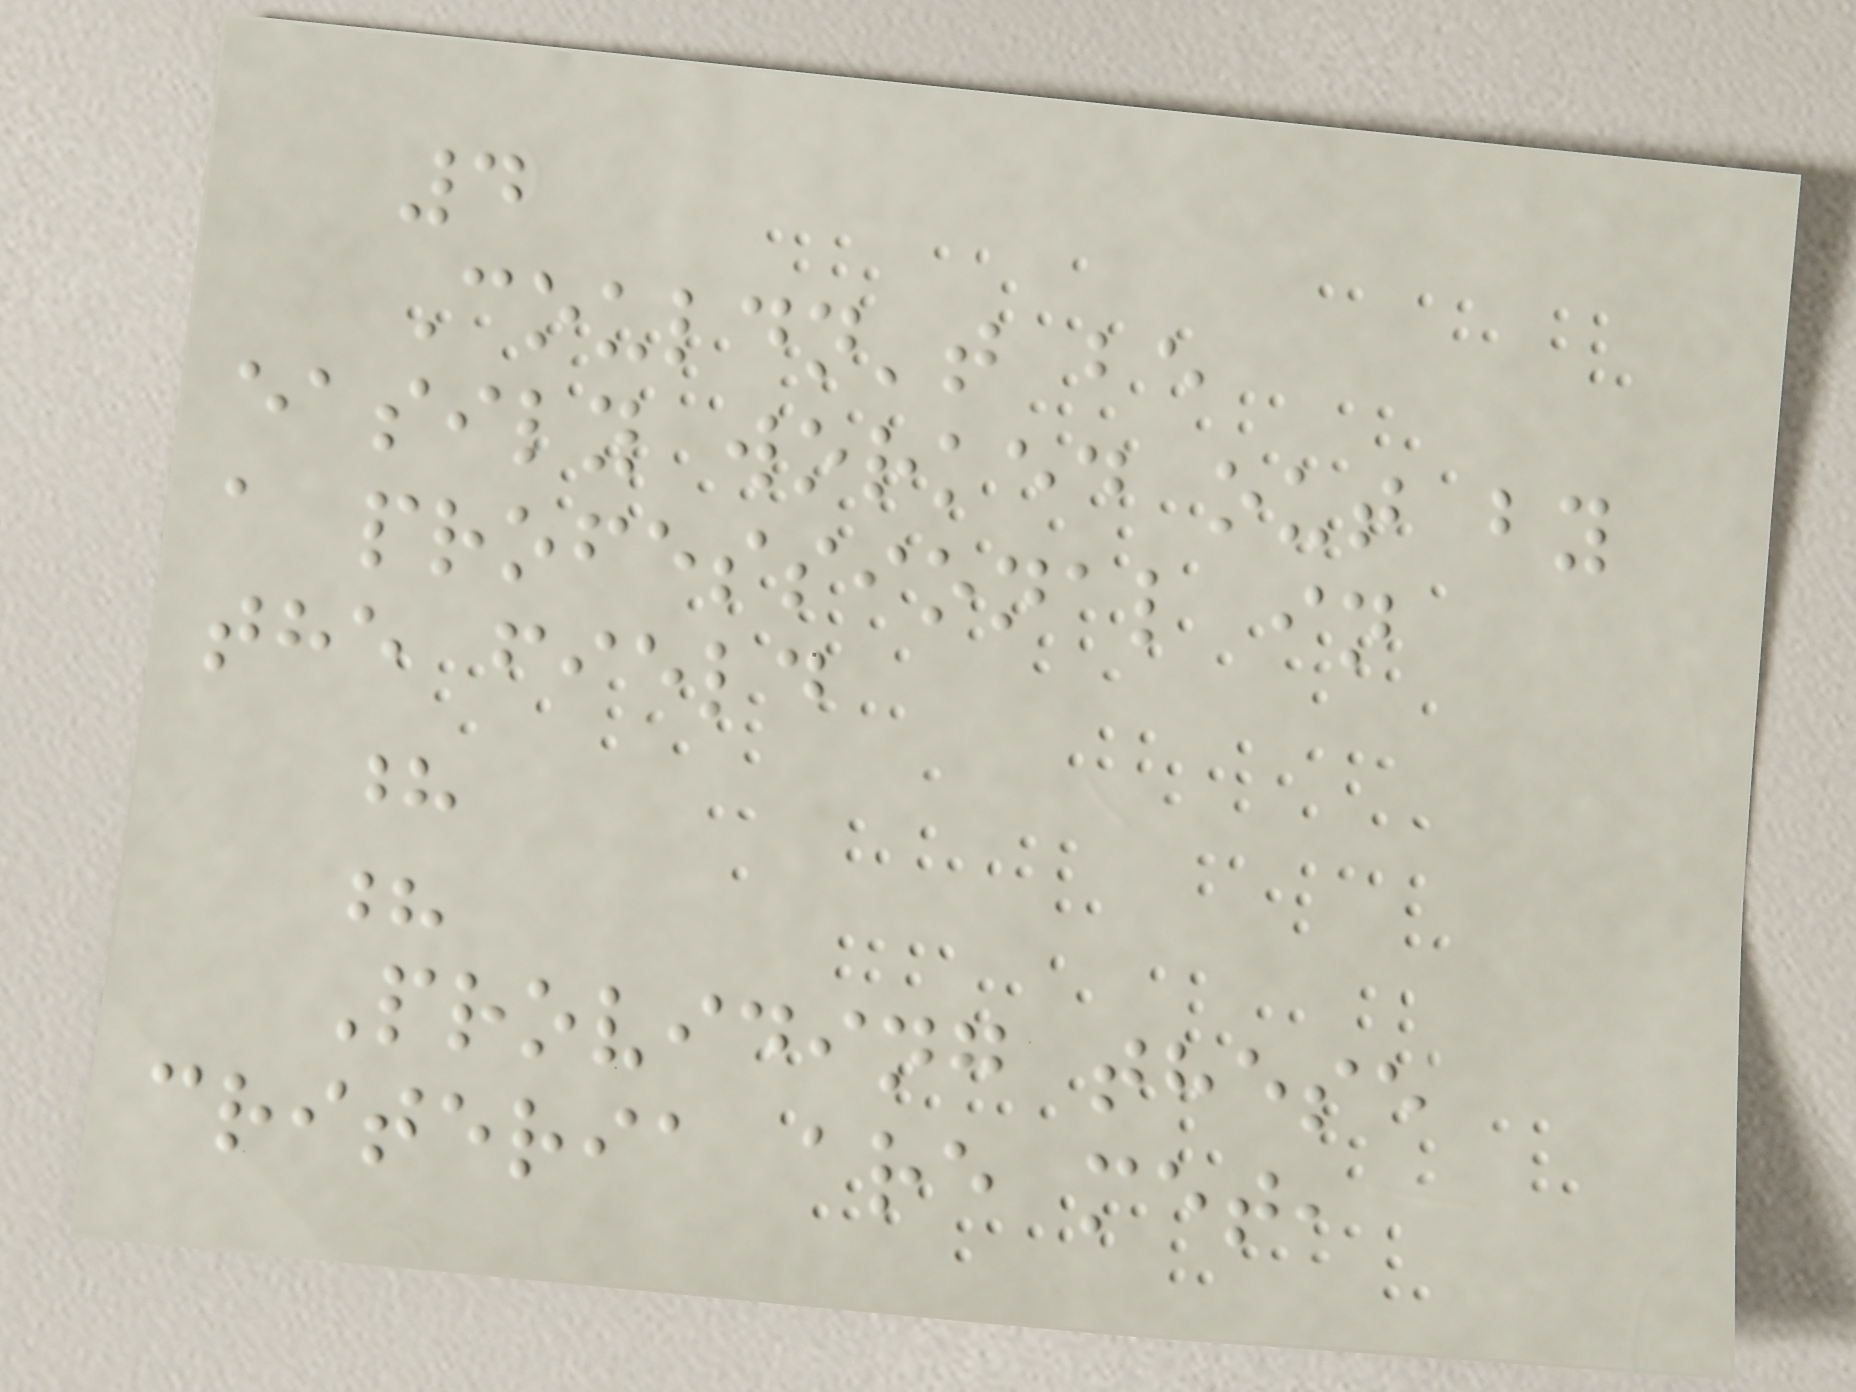4
Couldn't be
easily worked out by
a professional in
the field
?
?
Providing these
criteria are met,
